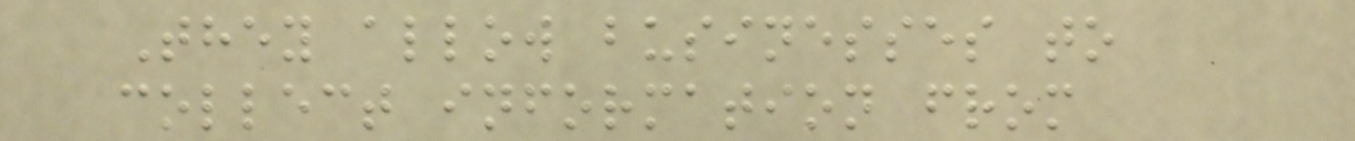They allow businesses to
collect information from
